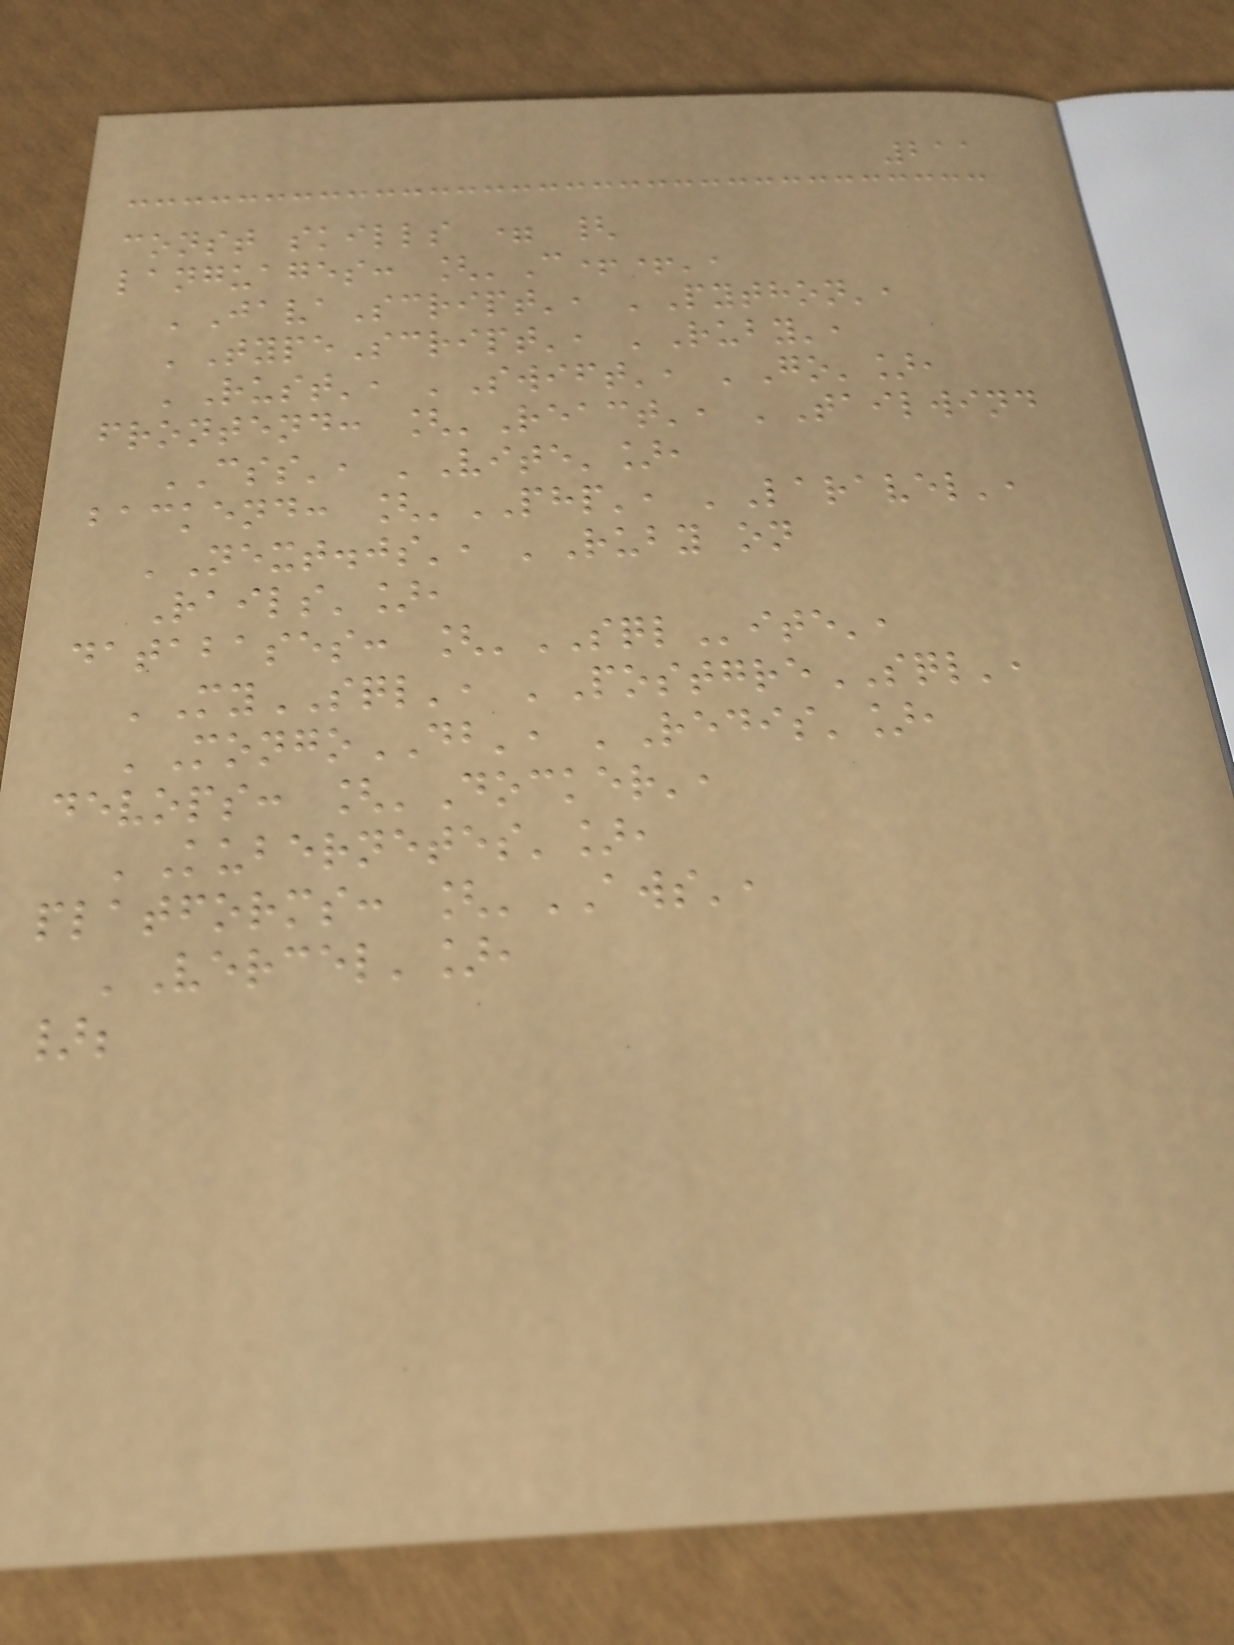211
const skills = {
languages: ['C++',
'JavaScript', 'Python',
'TypeScript', 'Ruby',
'Rust', 'Swift', 'Go'],
frontend: ['React', 'Tailwind
CSS', 'Vite'],
backend: ['PHP', 'Laravel',
'Next.js', 'Ruby on
Rails'],
databases: ['SQLite',
'MySQL', 'PostgreSQL',
'MongoDB', 'Redis'],
devops: ['Docker',
'Kubernetes'],
platforms: ['AWS',
'Vercel'],
};
